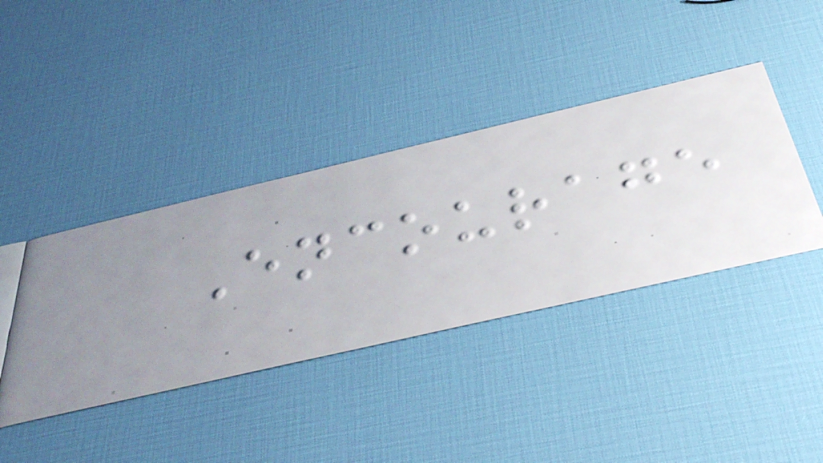Encourage
